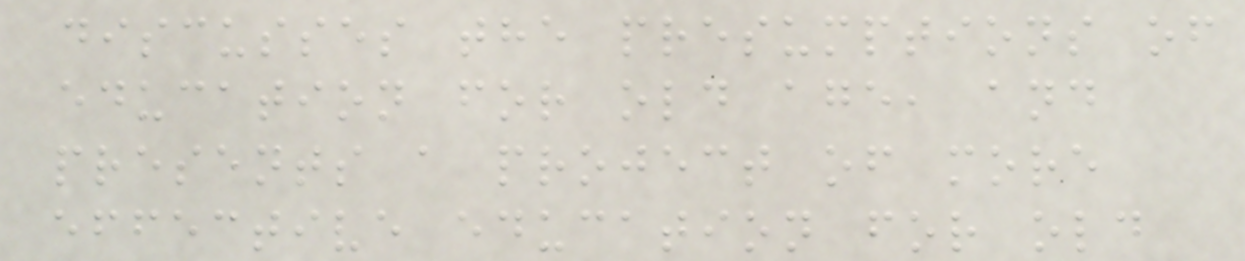discusses the presumptions of
education for old age, and
presents a project of more
effective education for old
